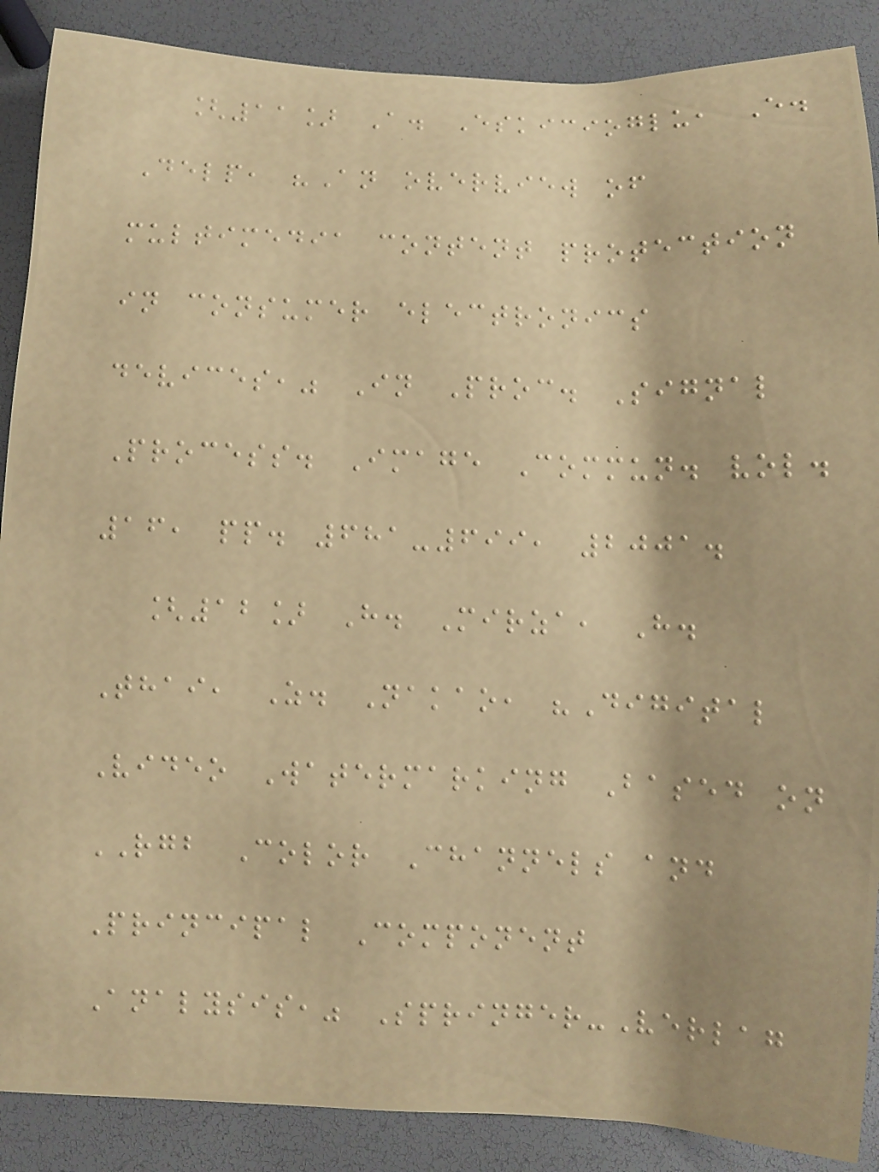[11] A. Eskicioglu, E.
Delp, "An overview of
multimedia content protection
in consumer electronics
devices," In Proc. Signal
Process. Image Commun. vol.
16, pp. 681-699, 2001.
[12] H. Mirza, H.
Thai, Z. Nakao, "Digital
Video Watermarking Based on
RGB Color Channels and
Principal Component
Analysis," Springer-Verlag
